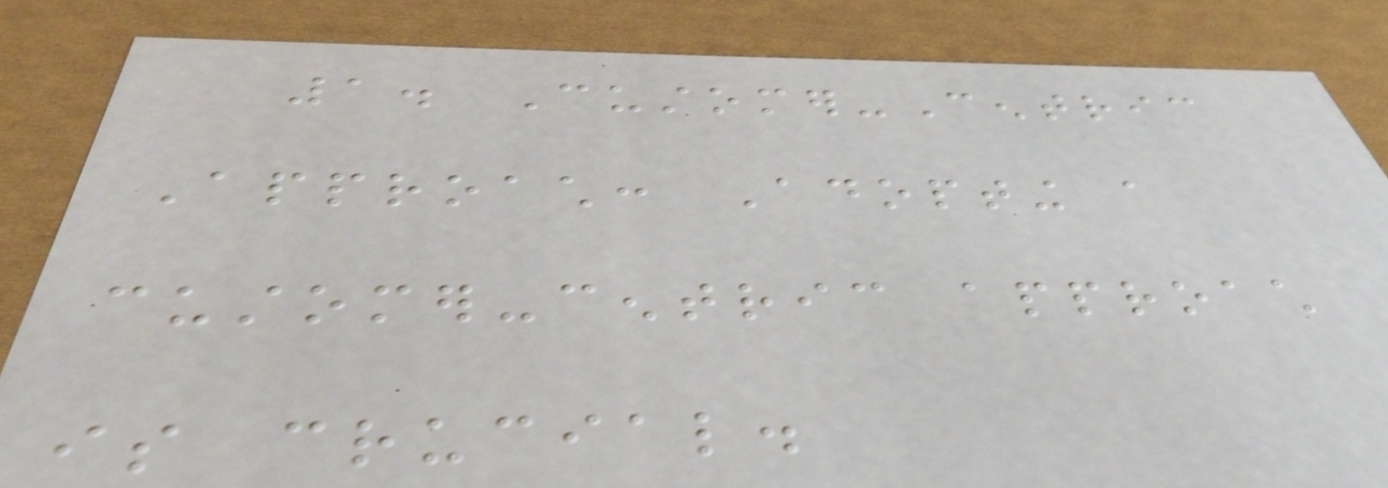1. Customer-Centric
Approach: Adopting a
customer-centric approach
is crucial.
